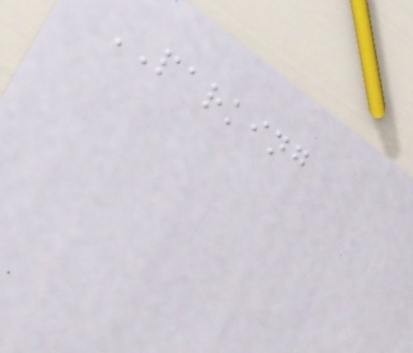PARKING
